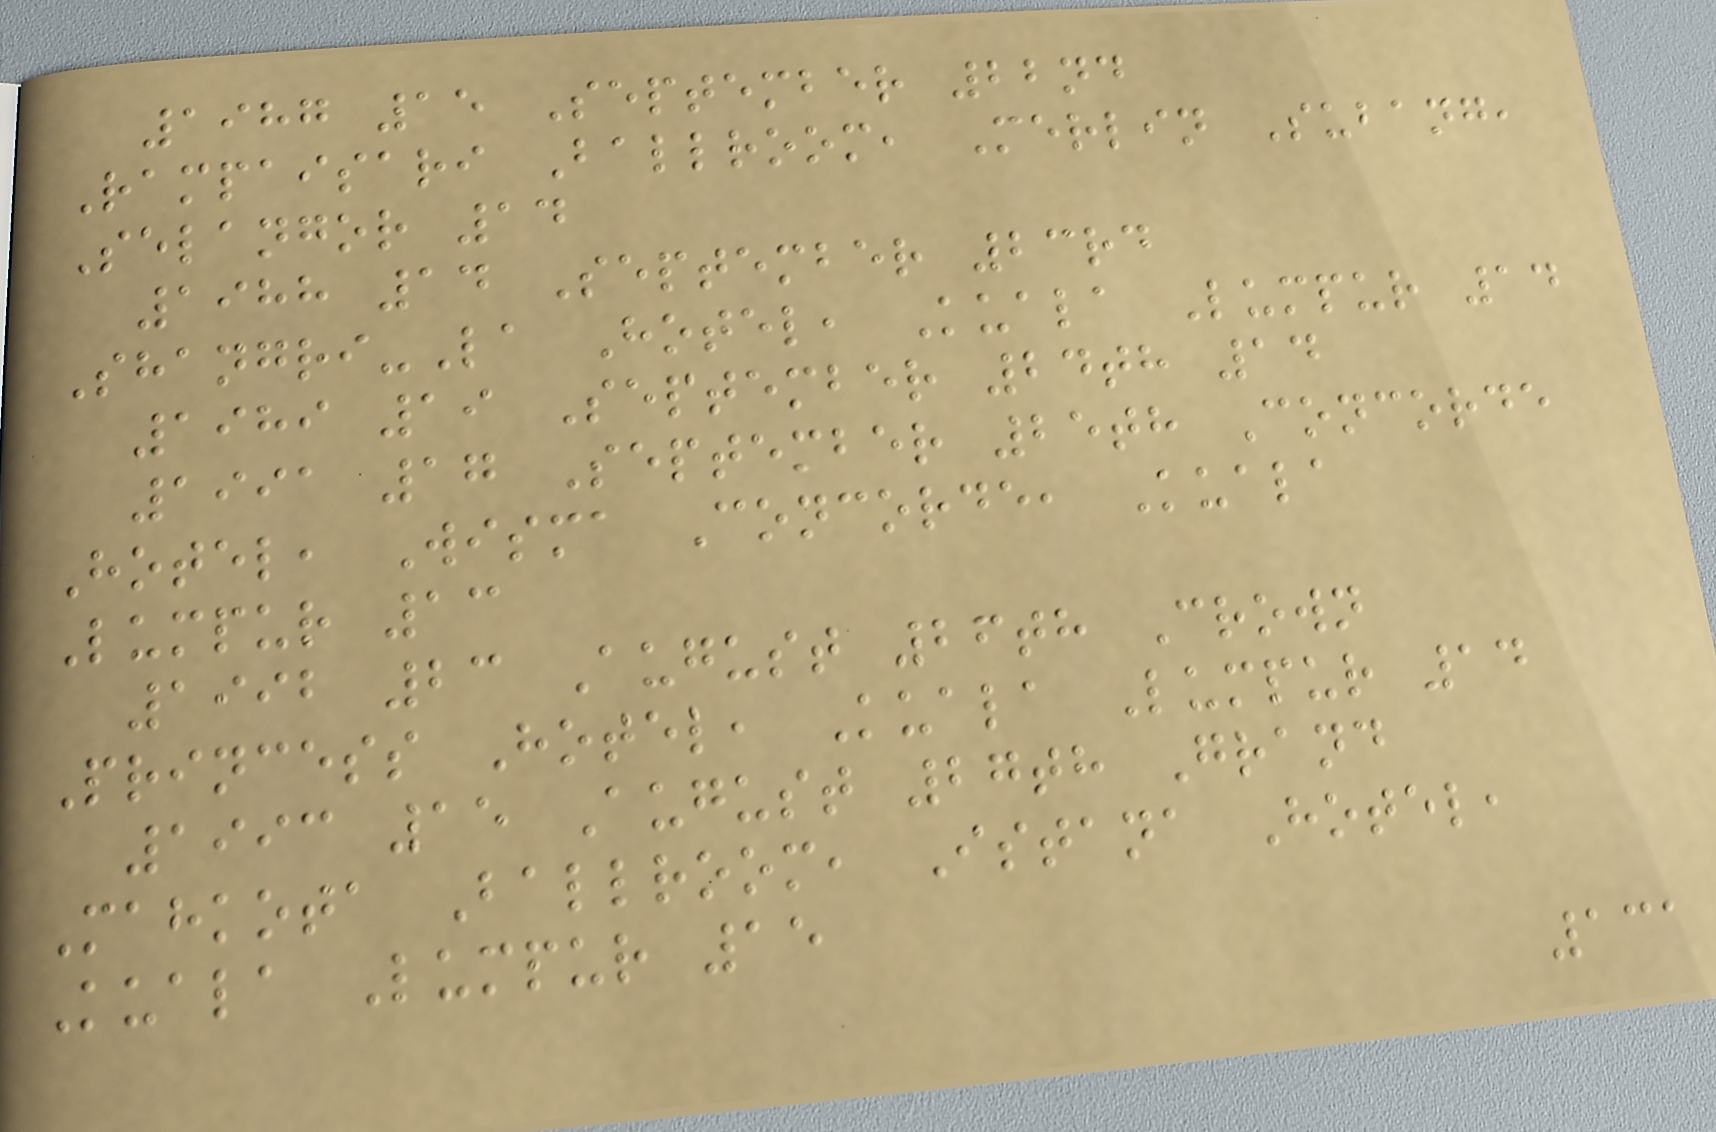1987 15 September 22nd
Rampaisari Ballroom, Merlin Subang,
Selangor 14
1988 14 September 23rd
Shangri-La Hotel, Kuala Lumpur 14
1989 19 September 24th 14
1991 17 September 25th Concorde
Hotel, Wisma Concorde, Kuala
Lumpur 13
1992 23 August 26th Crown
Princess Hotel, Kuala Lumpur 14
1993 15 August 27th Grand
Mahkota Ballroom, Istana Hotel,
Kuala Lumpur 15
131
